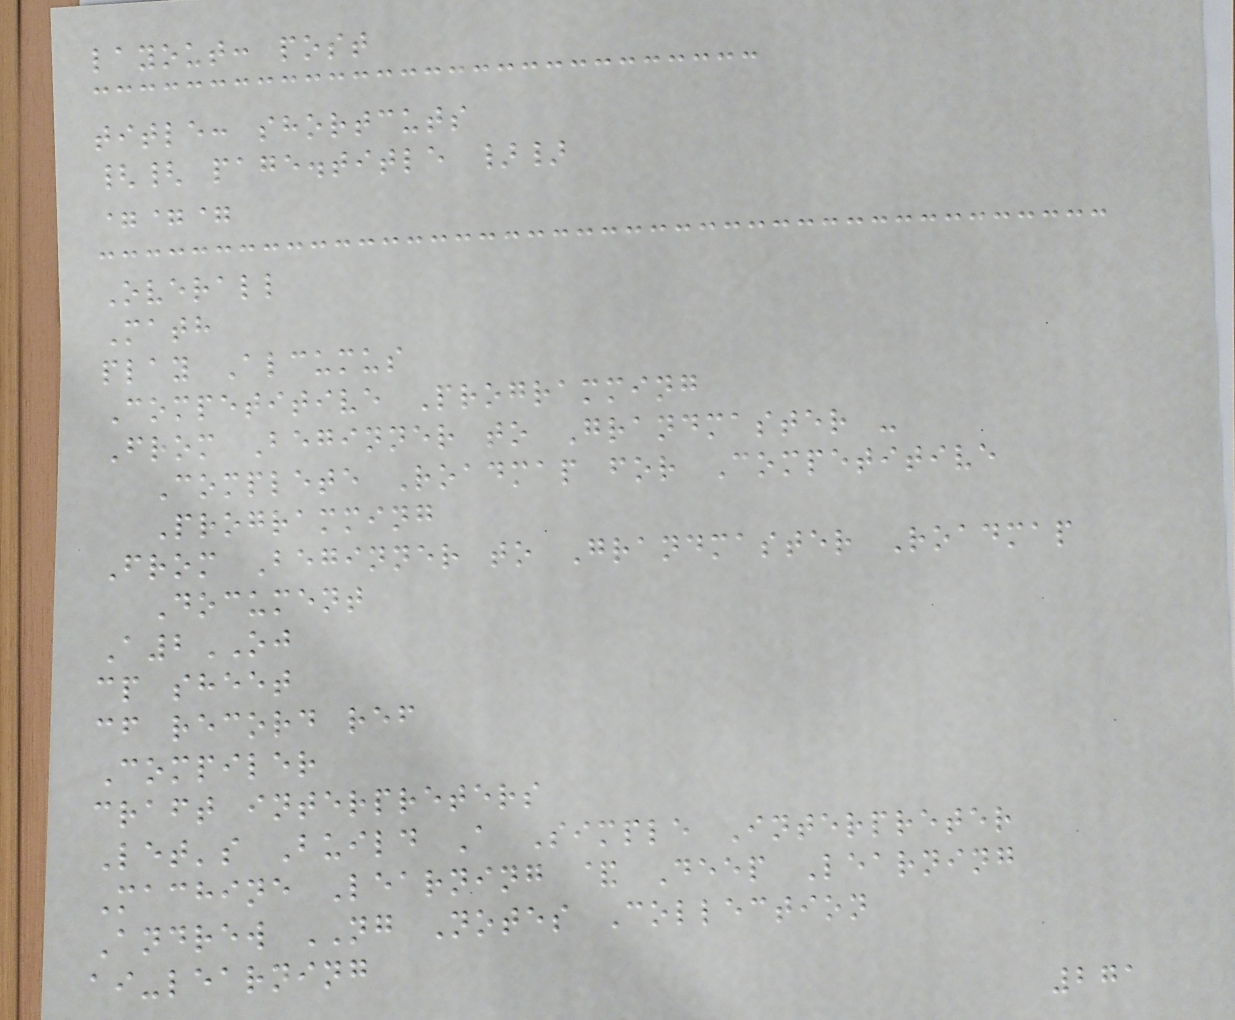layout: post
title: shortcuts
{{ page.title }}
===
Overall
Math
play Alcumus
Competitive Programming
From Beginner to Grandmaster -
Complete Roadmap for Competitive
Programming
From Beginner to Grandmaster Roadmap
Document
A2OJ
cp sheet
cf record ref
Compiler
craft interpreters
Let's Build A Simple Interpreter
Machine Learning & Deep Learning
Andrew NG Notes Collection
ai-learning
271
